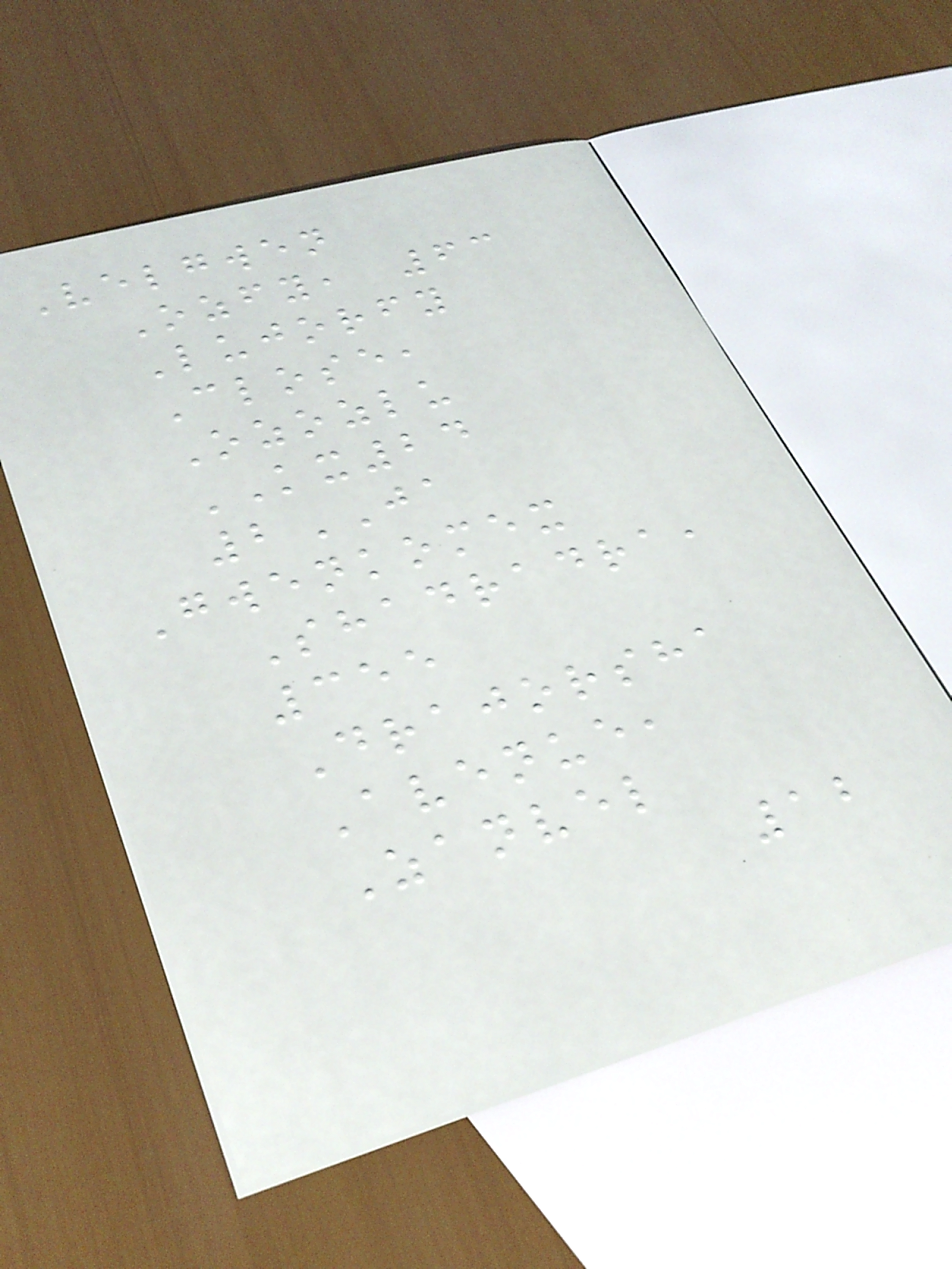Velgwen
Ozfy, 63
Lujorfy
Close,
Ozozlu
KX24
2JA
Gwenkomex
Shadradra,
355
Drajorsha
Avenue,
Zanvel
12
